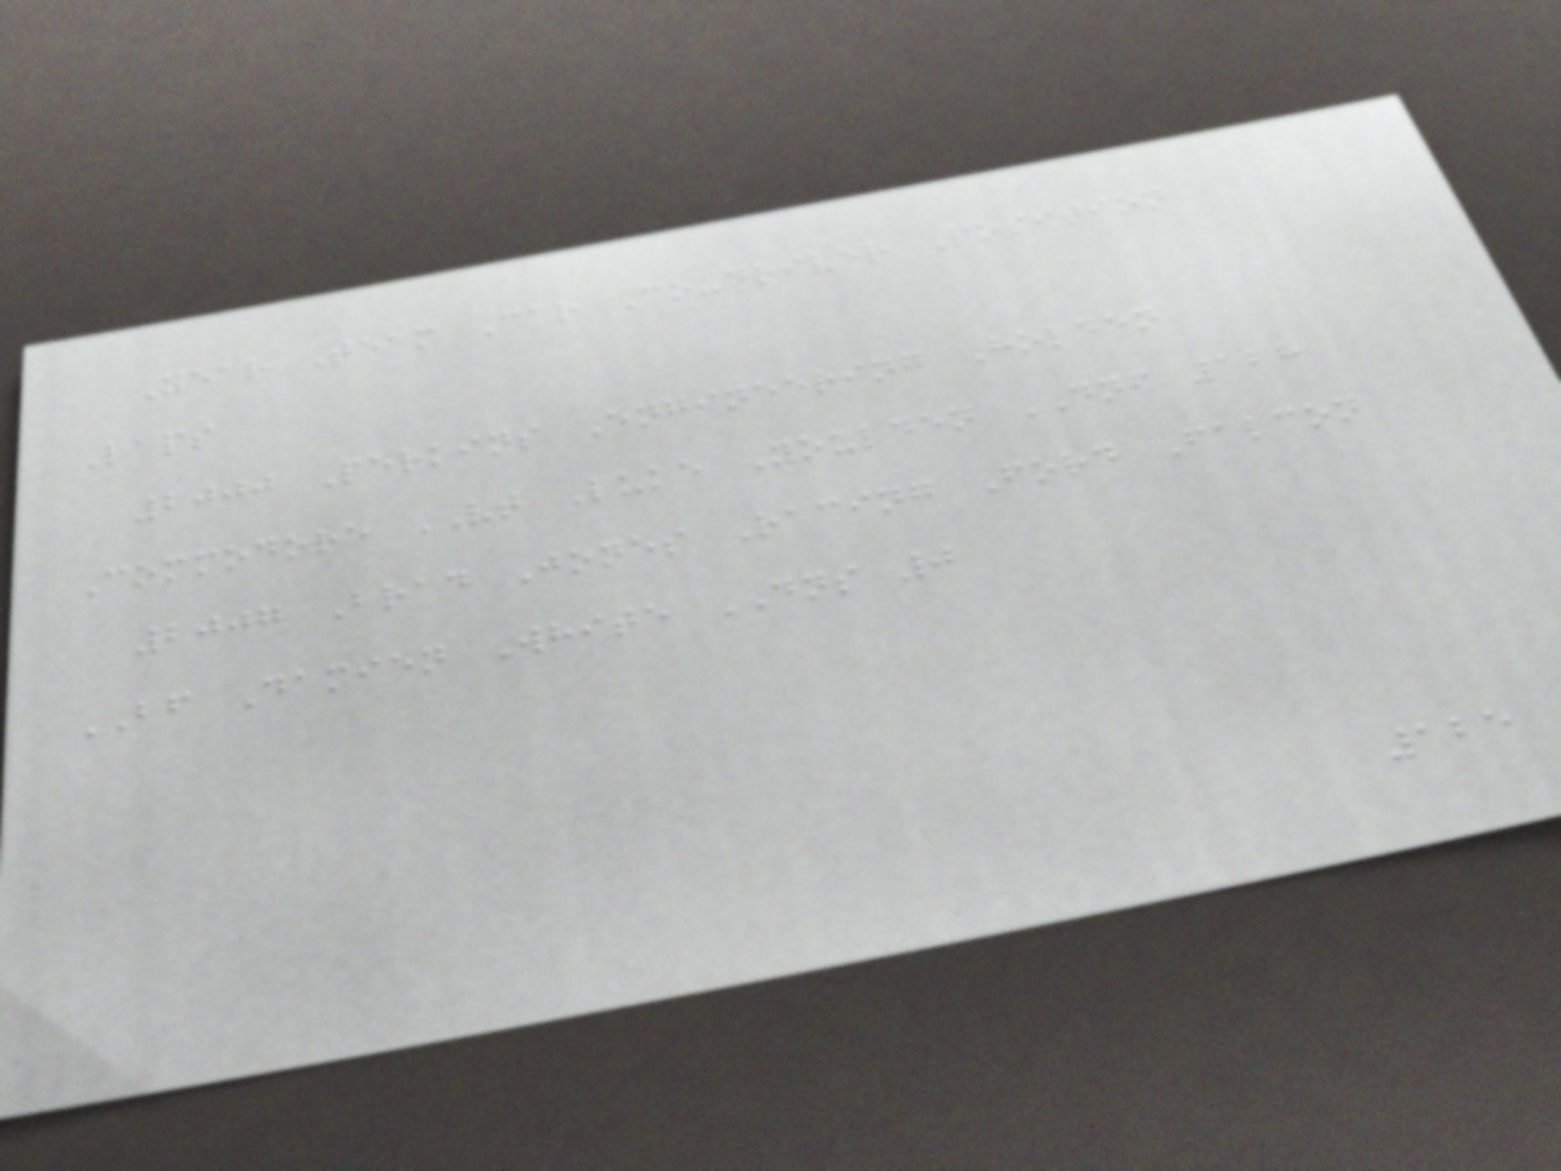Year Team Car Co-driver Position
Laps
2000 Perkins Engineering Holden
Commodore VT Luke Youlden DNF 128
2007 Brad Jones Racing Ford Falcon
BF Damien White DNS 0
125
